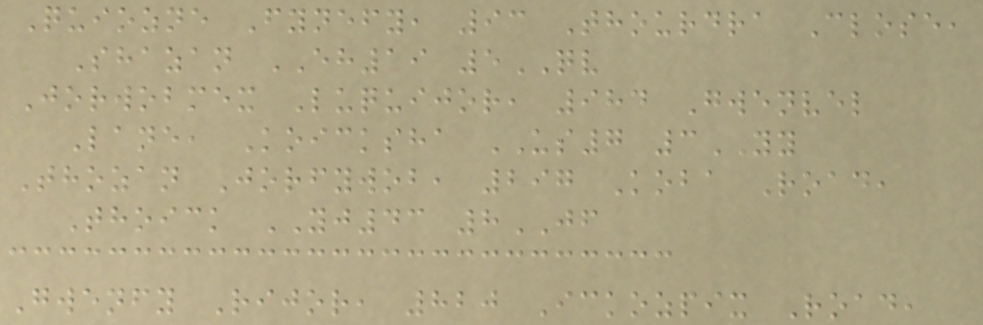Quiozne Fynefy, 93 Thourdra Close,
Shazan EH19 5QV
Jorwobmex Luquijor, 984 Gwenvel
Lane, Koicksha US7 3YY
Thozan Jorfywob, 297 Koba Road,
Thoick YJ43 8JF
Gwenfy Rijor, 820 Ickozpix Road,
